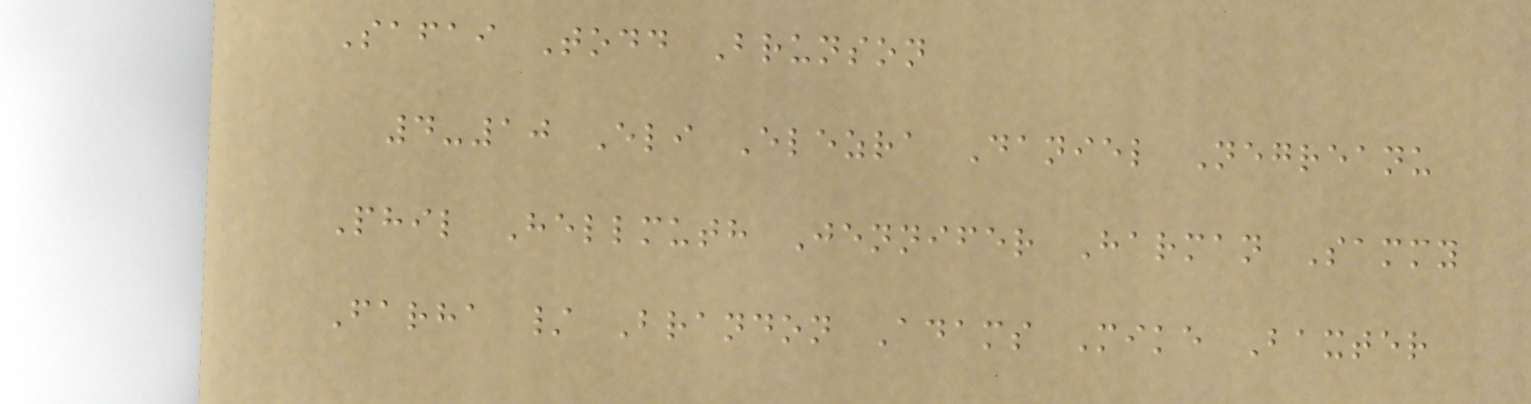Safai Todd Brunson
4-10 Eli Elezra Daniel Negreanu
Phil Hellmuth Jennifer Harman Sammy
Farha / Brandon Adams Mike Baxter
